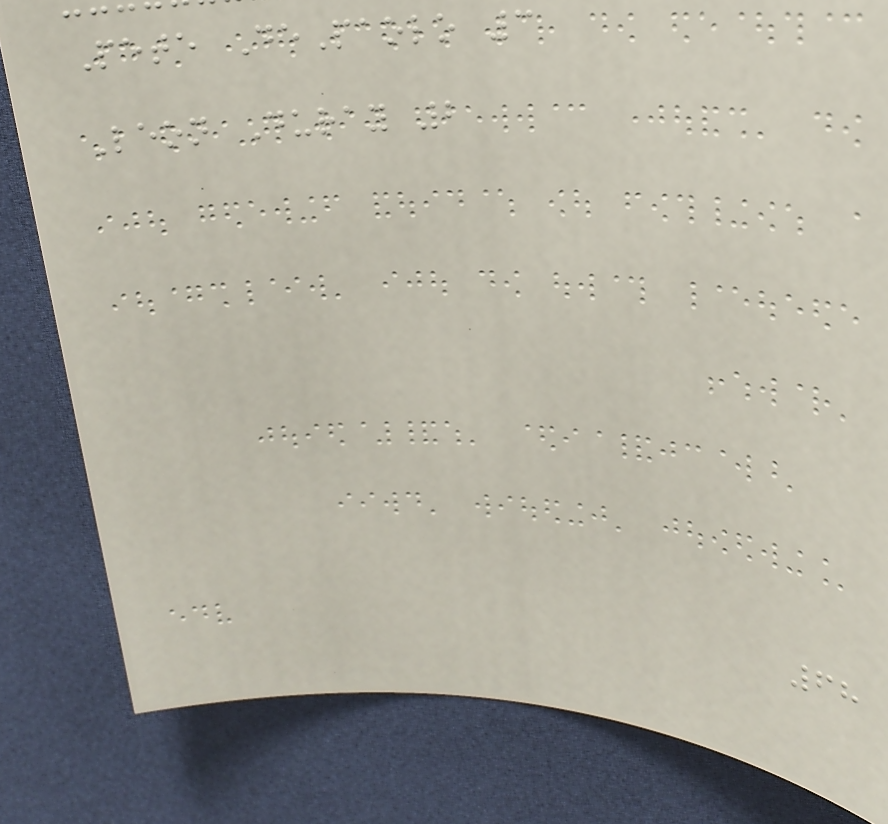Pete DePaolo 3
Leon Duray 2
68
